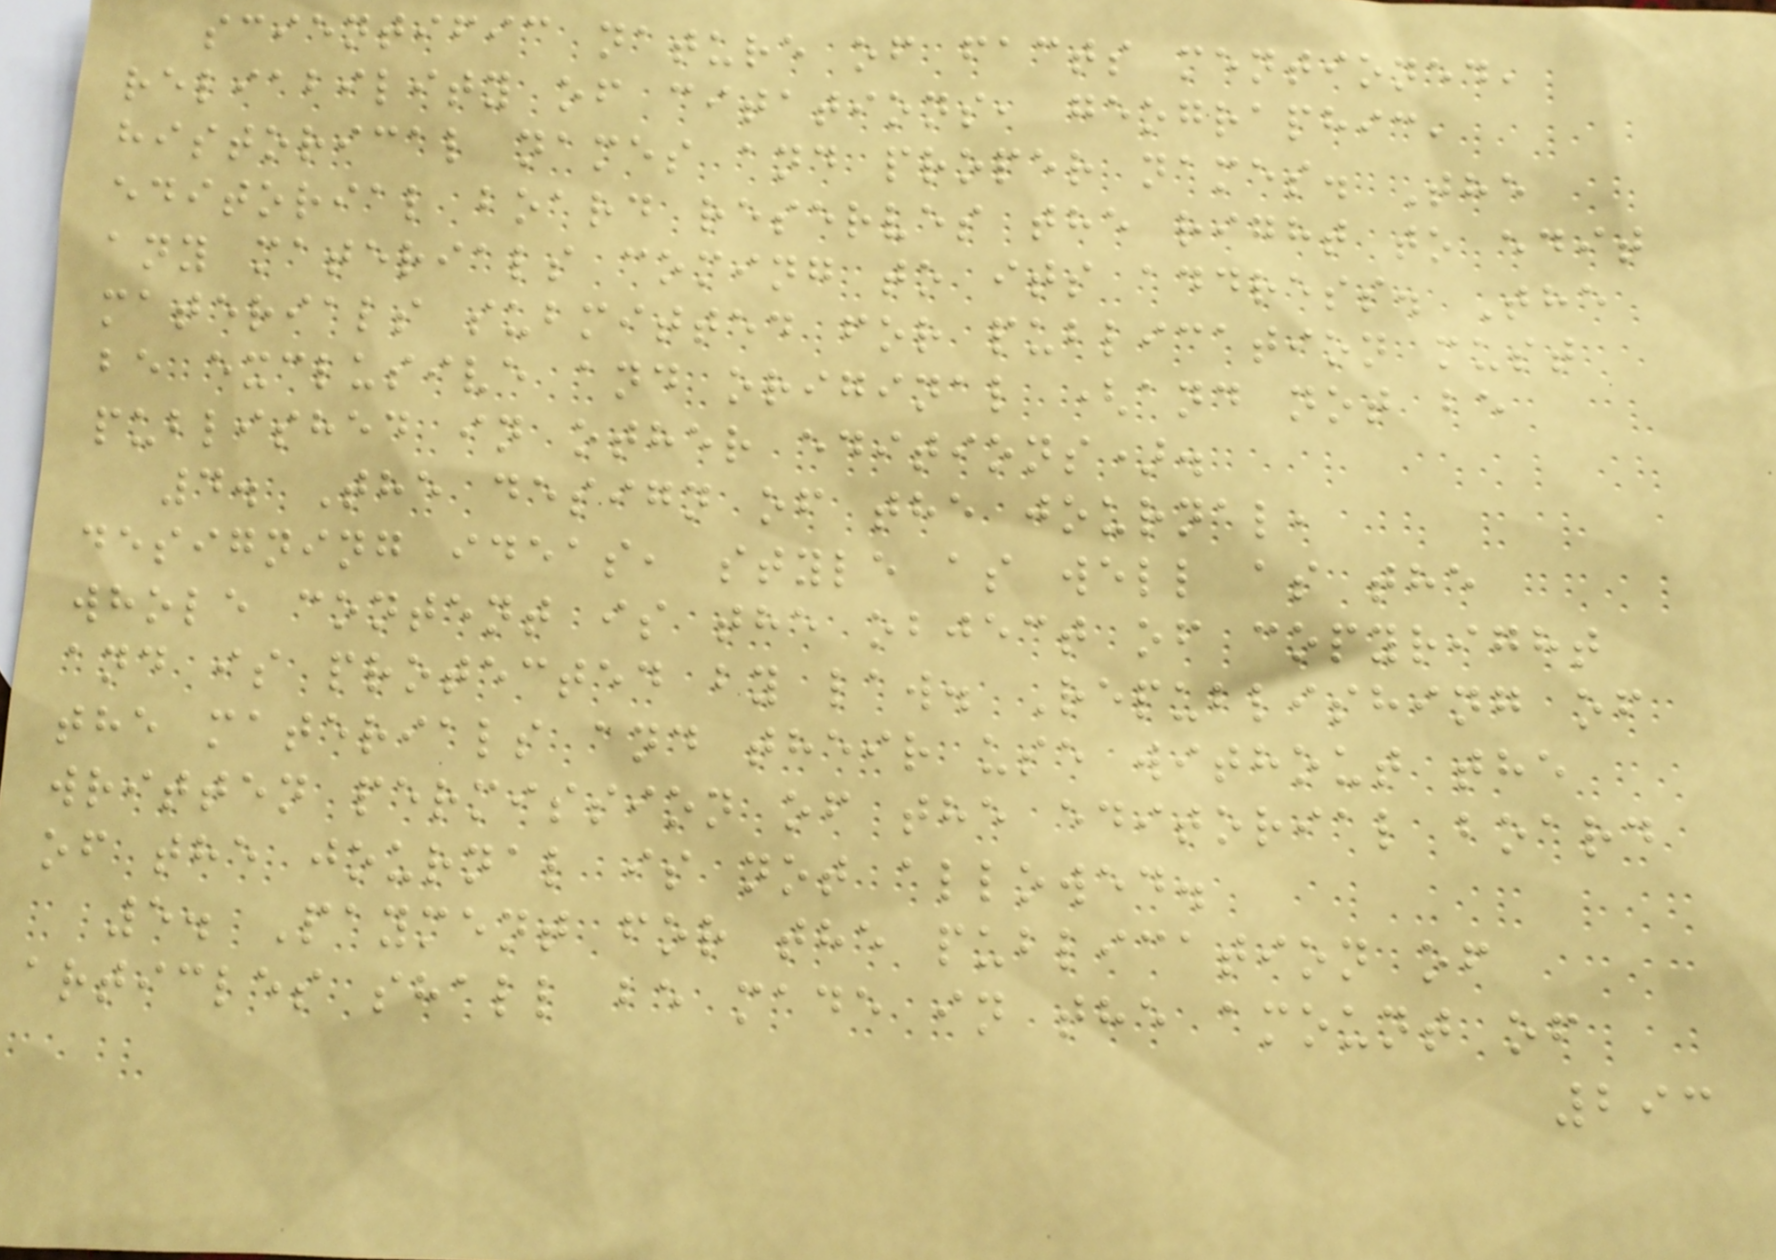scientific nature of facts mentioned,
reliability of citations, geographic,
historical names and proper names. The
editorial board reserves the right to edit
any materials coming to its address. The
materials submitted for publication must
be exclusive and original (and not be
published in other editions).
4. The design of the journal,
designing ideas, style as well as the
whole content is the object of copyright
and is protected by law. Republishing of
the materials and their use without the
written permission of the editorial board
of the journal is not allowed.
5. Payment for the publication of
articles shall be made in the amount of
293
